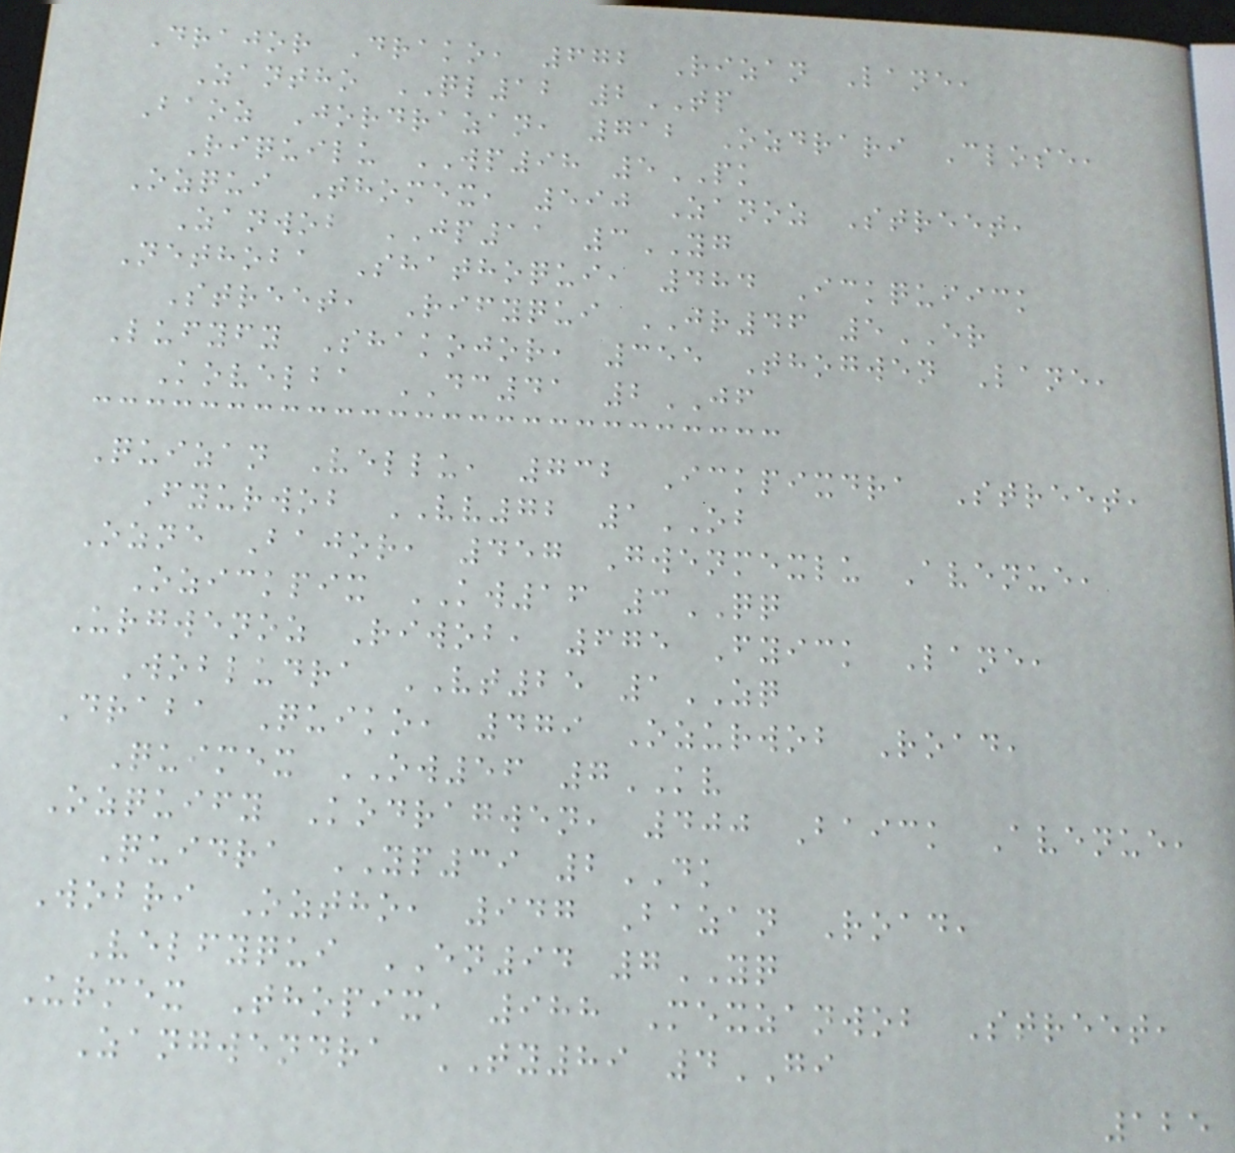Drajor Drako, 672 Rizan Lane,
Zantho QL12 2TP
Baoz Jordrazan, 712 Ozdrari Close,
Riquilu WP98 5PK
Ozqui Thomex, 590 Zanoz Street,
Zanwob JP11 3YG
Nethoba Shathoqui, 484 Ickquiick
Street, Rifyqui JR46 5ER
Lufyfy Shakojor, 355 Thogwen Lane,
Kovelba DC41 2JF
Quizan Vellu, 732 Ickpixdra Street,
Fyurwob VV72 1OB
Ozne Bajor, 457 Gwenmexlu Avenue,
Ozickpix KW16 3QQ
Urgwenoz Riwob, 675 Fyick Lane,
Wobludra VT25 1ZQ
Draba Quiko, 479 Ozurwob Road,
Quimex OW56 7KV
Ozquify Kodragwen, 400 Baick Avenue,
Quidra YP39 2DK
Wobri Oztho, 947 Bazan Road,
Velfyqui EN94 7YQ
Urmex Thopix, 988 Mexzanwob Street,
Zangwendra TY89 4GI
125
